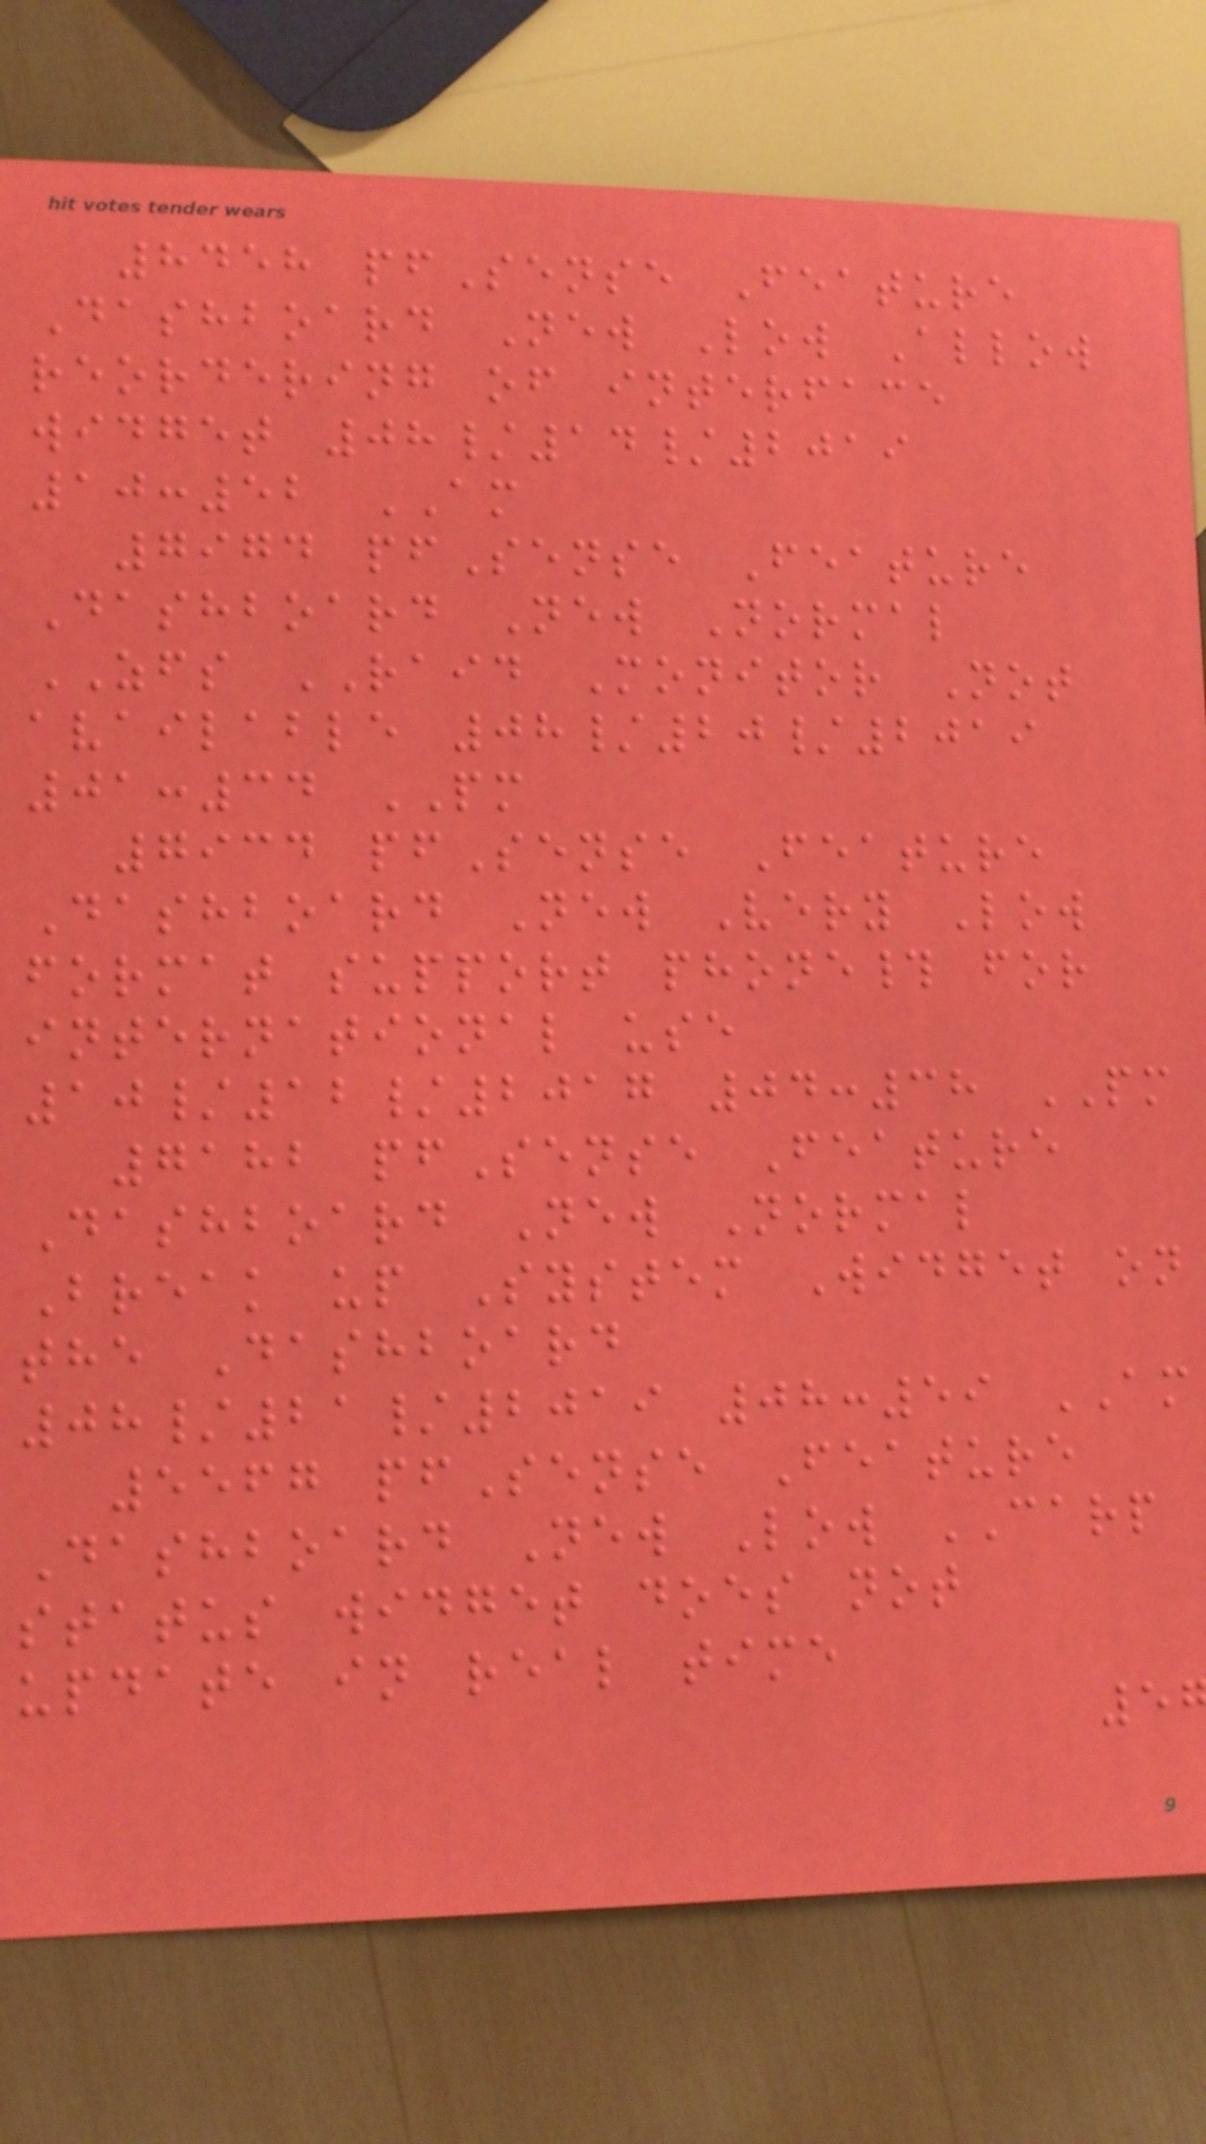8458 pfSense Feature
Dashboard New Low Allow
reordering of interface
widget 08/14/2019
10:52 AM
7974 pfSense Feature
Dashboard New Normal
ZFS RAID Monitor Not
available 08/20/2019
01:34 PM
7934 pfSense Feature
Dashboard New Very Low
format support phone# for
international use
10/12/2017 04:38 PM
7182 pfSense Feature
Dashboard New Normal
Break up System Widget on
the Dashboard
08/21/2019 08:59 AM
5567 pfSense Feature
Dashboard New Low CARP
status widget does not
update in real time
